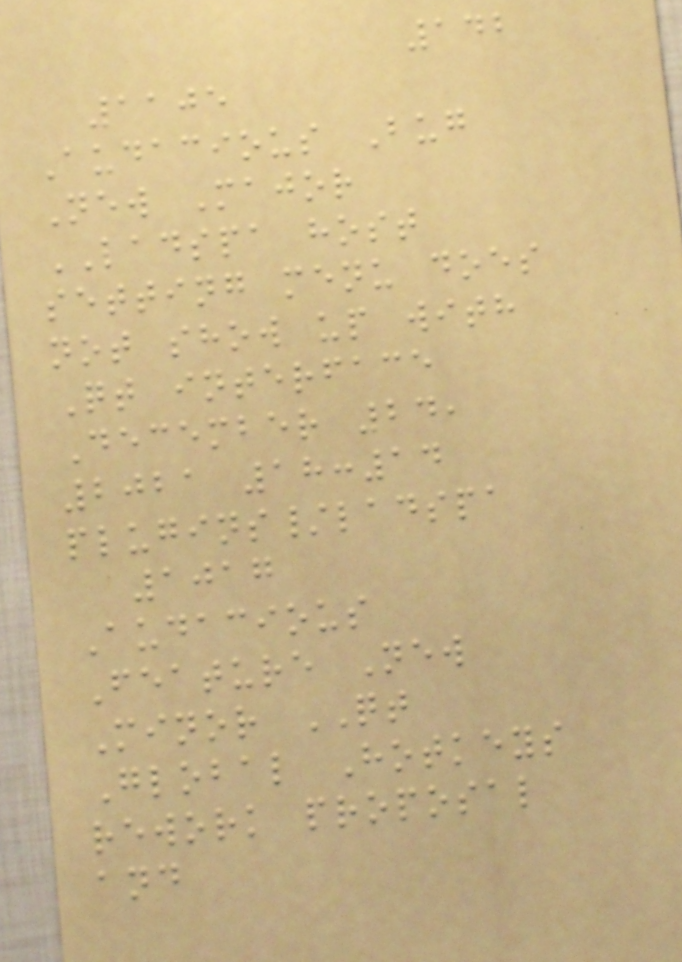142
1105
Audacious Bug
New Major
LADSPA host
setting menu does
not show up with
Qt interface
December 24,
2021 18:14
plugins/ladspa
1017
Audacious
Feature New
Minor QT
Global Hotkeys
rework proposal
and
